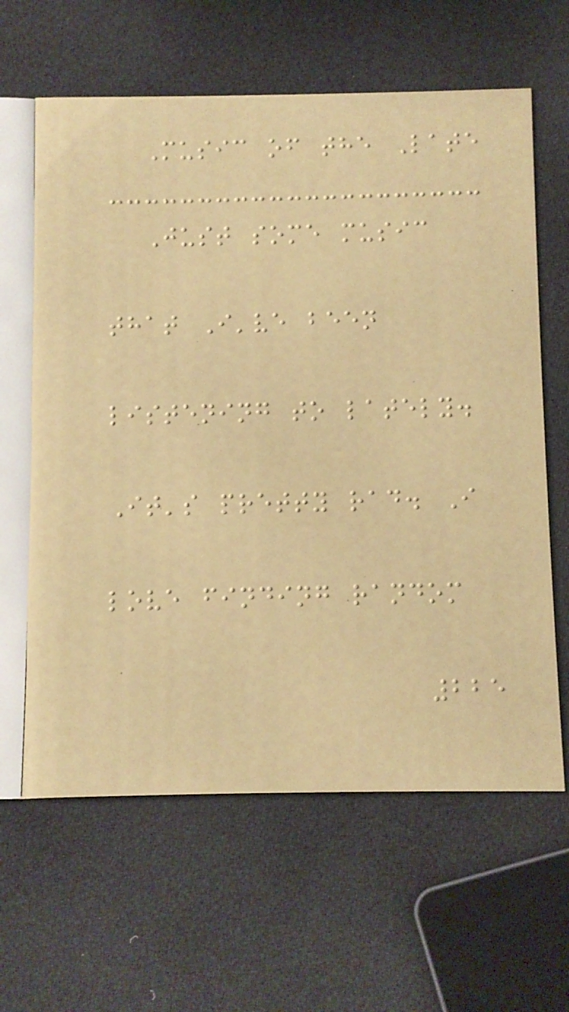Music of the Late
Just some music
that I've been
listening to lately.
It's pretty rad. I
love finding random
225
